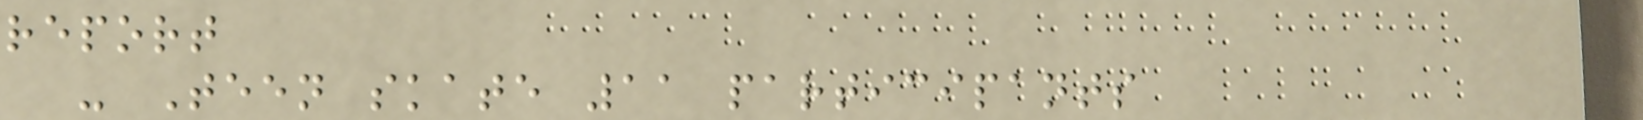report
- Teen skate 11 participants
